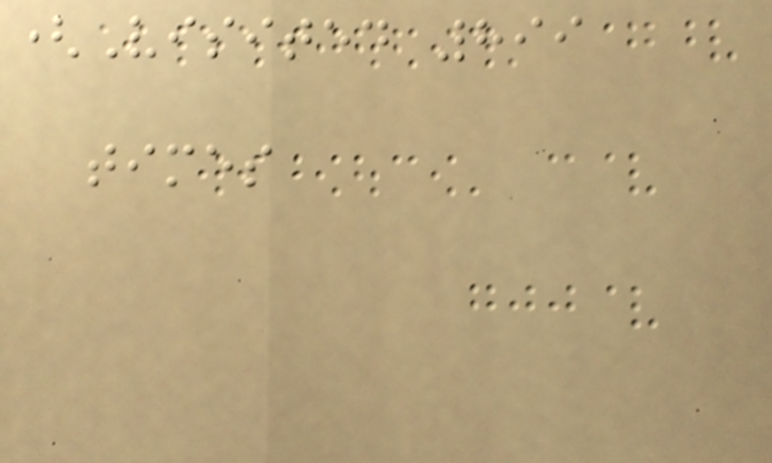(Visited 899
times
